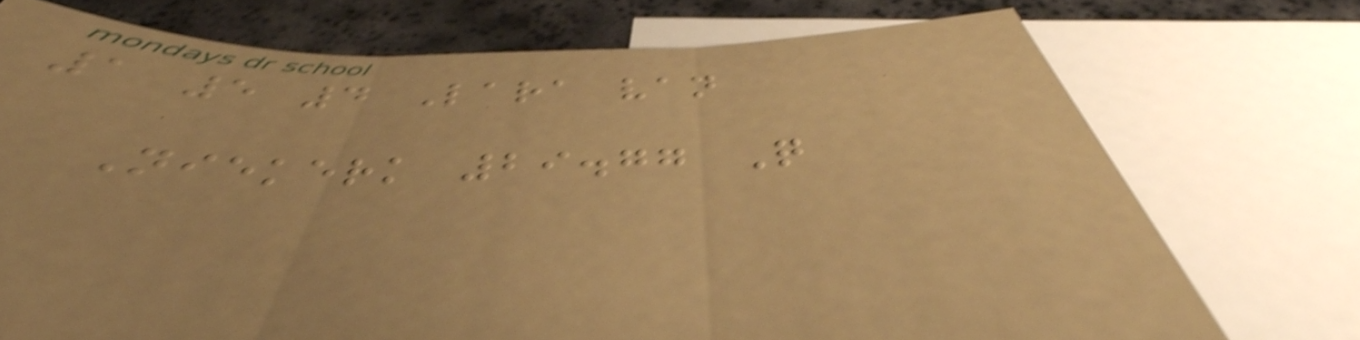1 5 4 Lara van
Niekerk 29.77 Q
